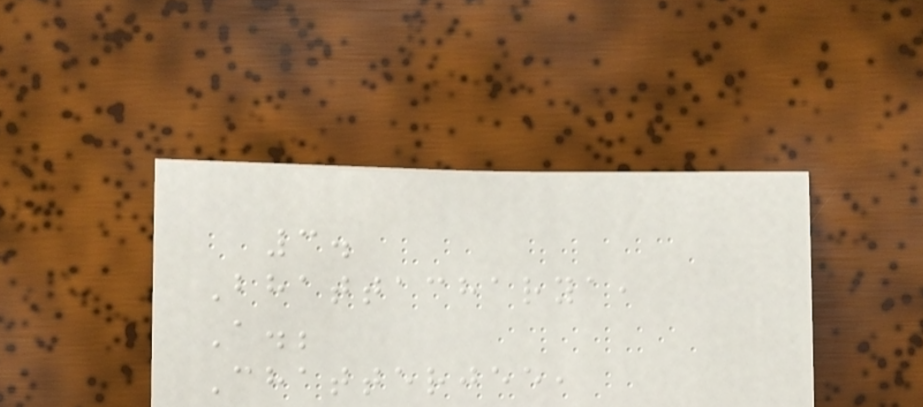3.
Bhattacharya,
A.;
Chatterjee,
